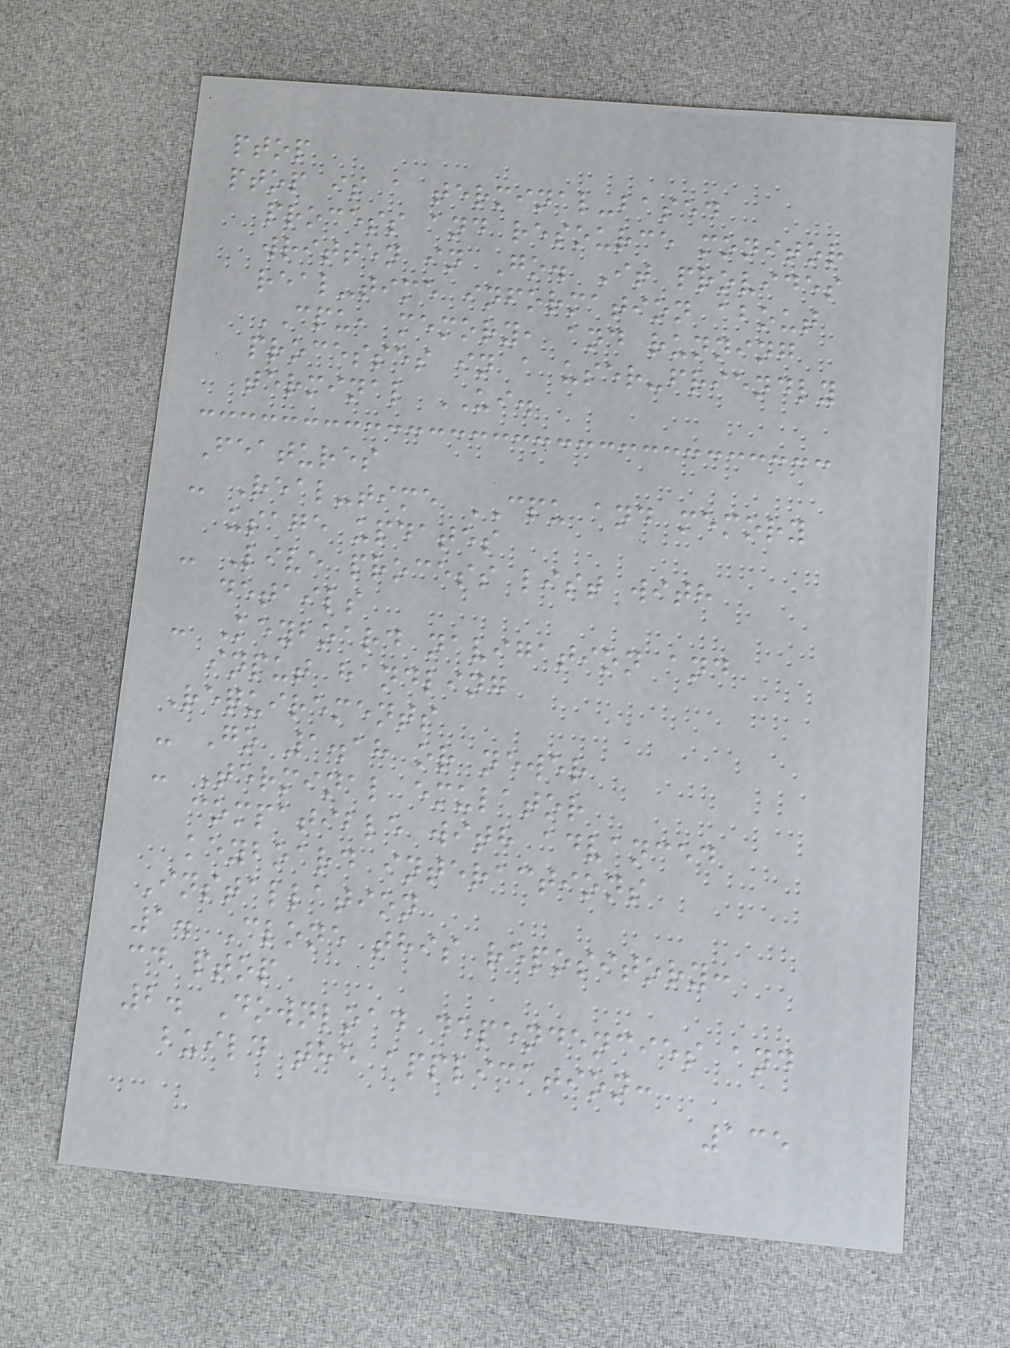ptop
ptop is a terminal-based
process and resource monitor
written in Go. It provides
real-time information about
CPU, memory, and running
processes in a user-friendly
terminal UI.
Features
- Real-time CPU and memory
usage updates
- Live process list with
details
- Keyboard navigation and
input handling
Requirements
- Go 1.18 or newer
- Terminal emulator
compatible with advanced
keyboard interactions
Installation
1. Clone this repository:
cd ptop
2. Download dependencies and
build the application:
135
